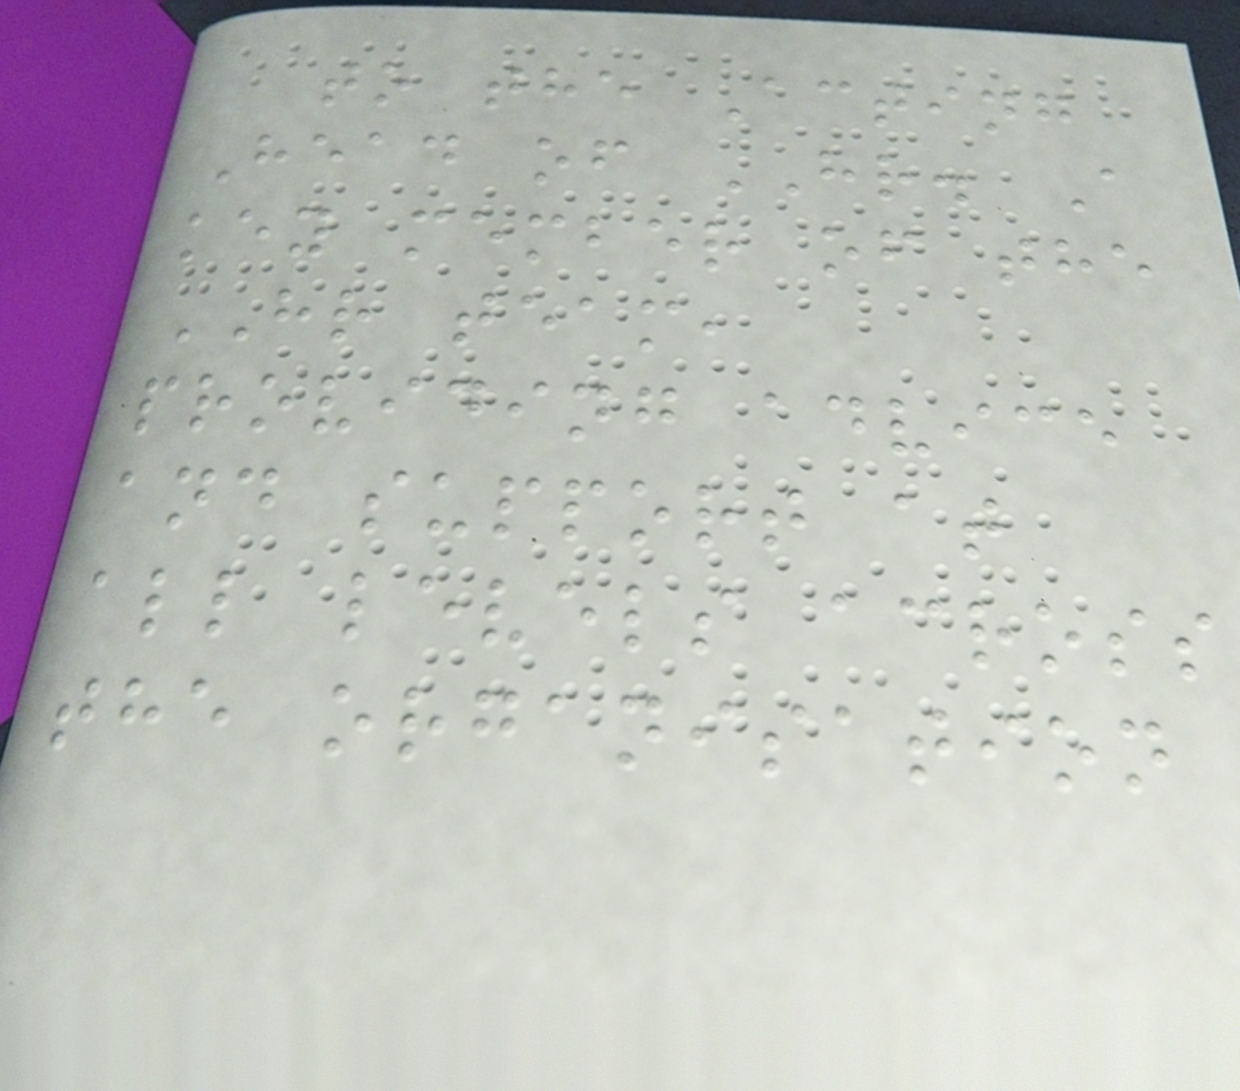to the Acting
Head of HR. A
key member of the
HR team,
providing advice
and support at
all levels across
the organisation
